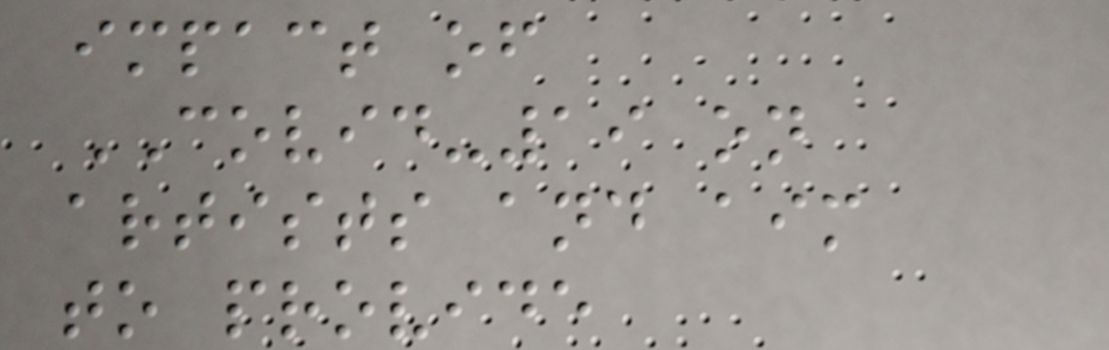impact of
COVID-19 on
artists and aim
to provide
